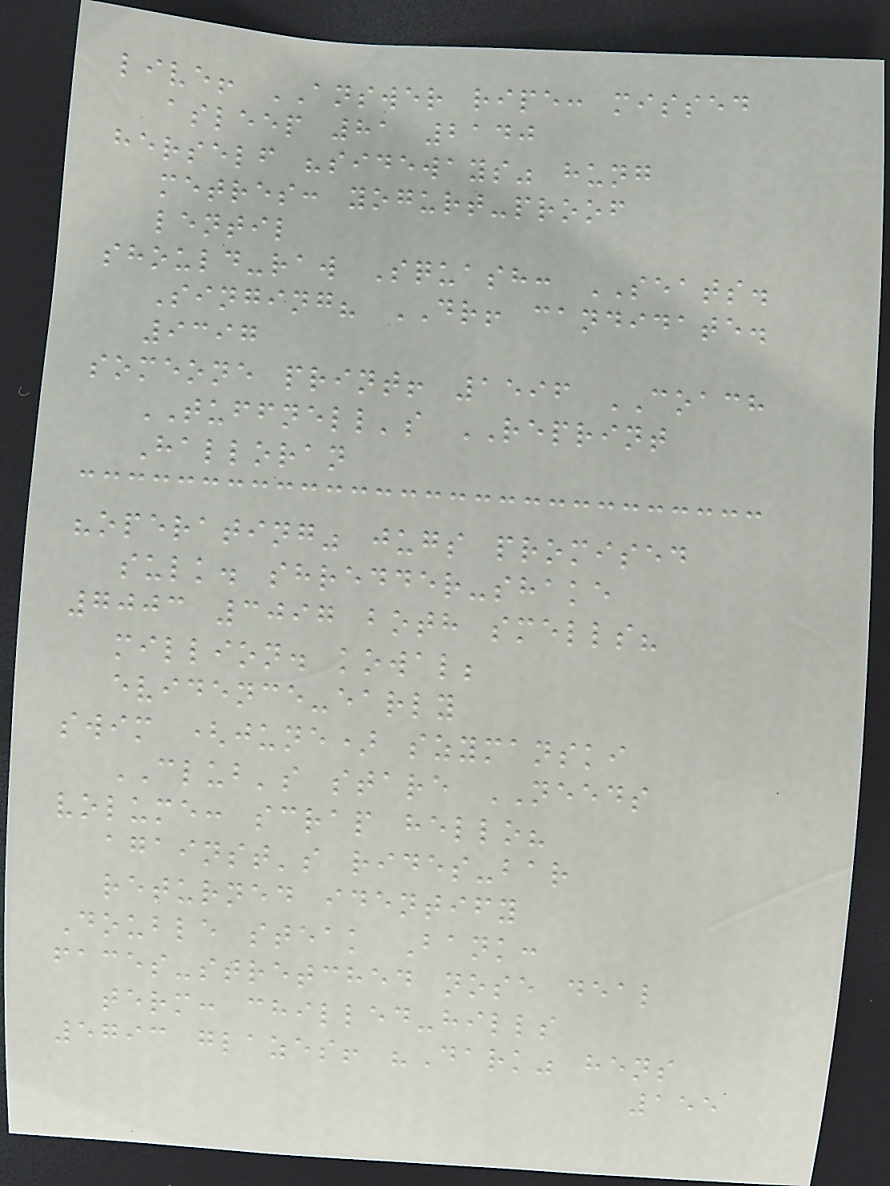live! ANSWER ripe: missed
asleep 81 2140
herself "sideways" hung
metres: yogurt-proof
lentil
should-raw Squash: SEATS.
Singing? DR! candidate.
9397
someone print! 1596 COACH
TUFFNELL's REPRINT
Halloran
"operating" jugs promised
sulk. shredder-shake
7003 3097 both smells?
million. kowal;
evidence-early
swim (june) szymanski
CLUB's stare NEEDS
volume: scrap hello?
against's rides-bar
returned identify
Double steak Bank:
faces-stretched nose deal
term: chilled-hills
5793 glazes! "Dark" hens
155
